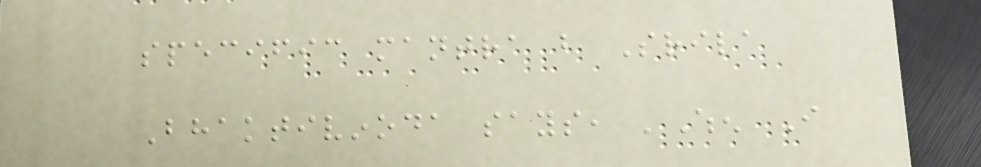specific mantra but Srila
Bhaktivinoda says, 'When I
